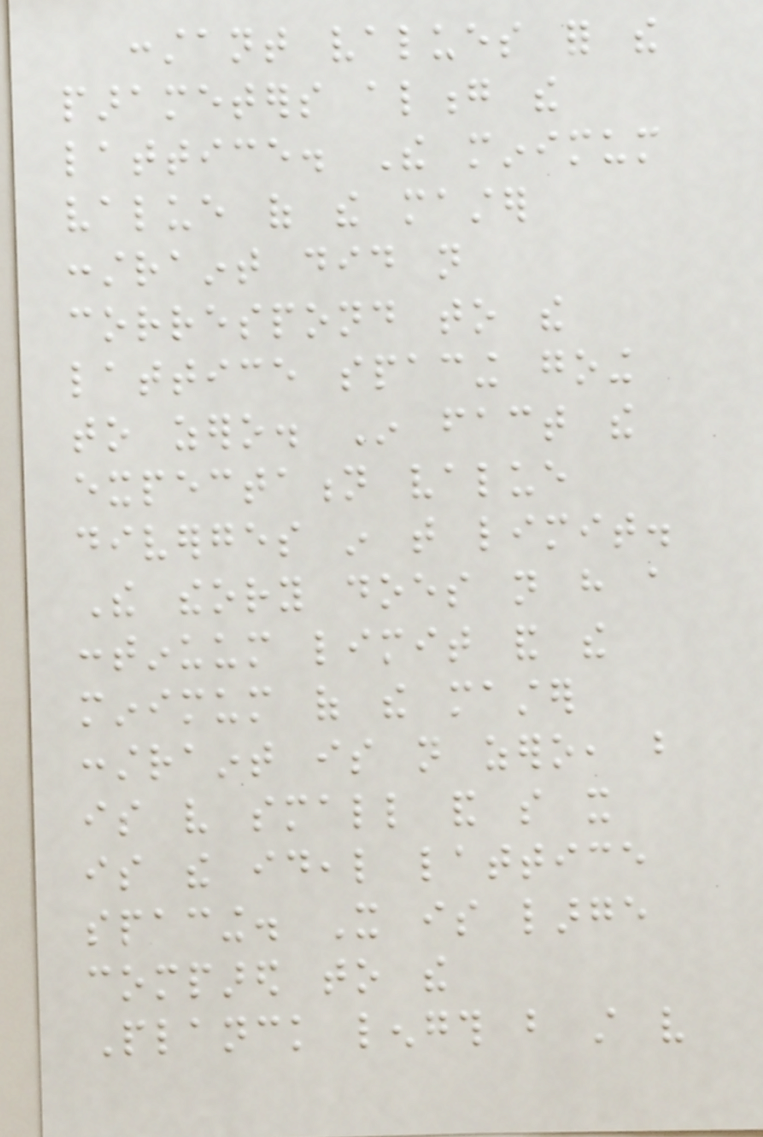constant values for the
parameters along the
lattice. The minimum
value of the master
constraint did not
correspond to the
lattice spacing going
to zero. In fact the
expectation value
diverges in that limit.
The theory does not have a
continuum limit and the
minimum of the master
constraint is not zero, but
is very small and so it
is the ideal lattice
spacing. It is large
compared to the
Planck length but still very
